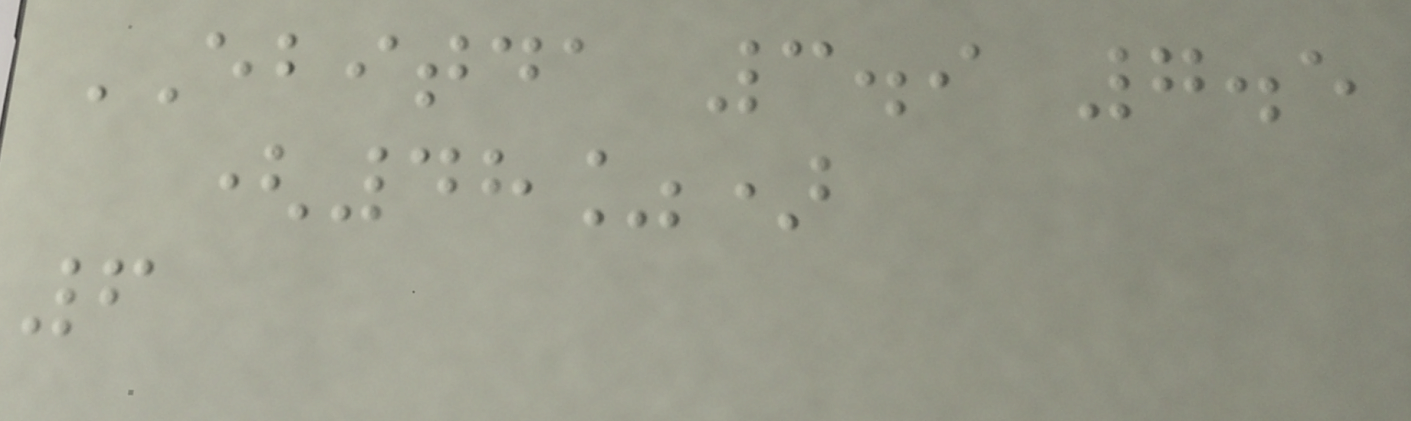EBITDA 3.9 7.5
(48%)
6
